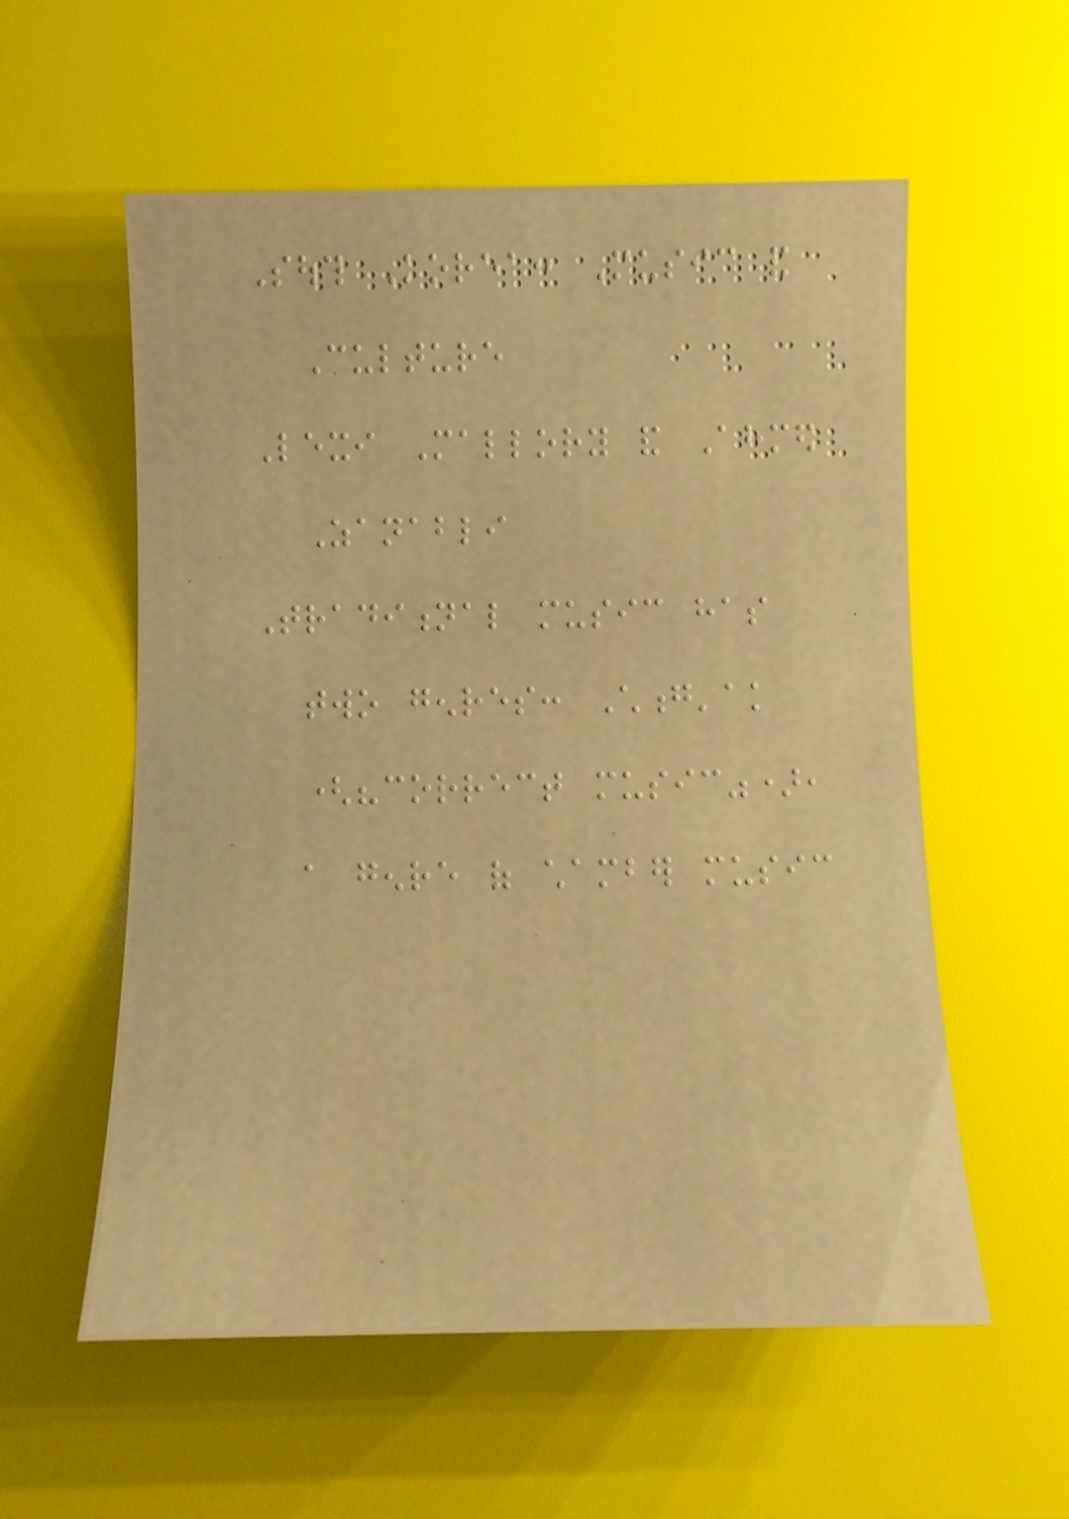South Korea: Music and
Culture
Lexi Mallory and Ahmed
Zanabli
Traditional music has
two genres: Chong'ak
("correct music"),
a genre of chamber music
